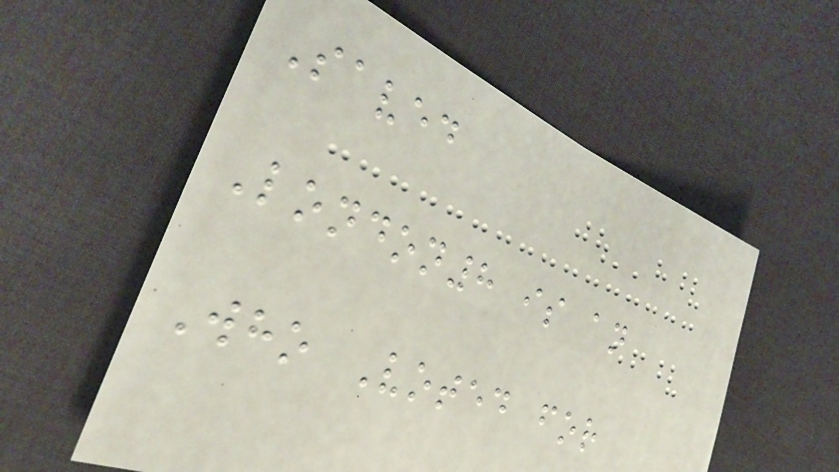Saved
London8 is an
Who Voted for
